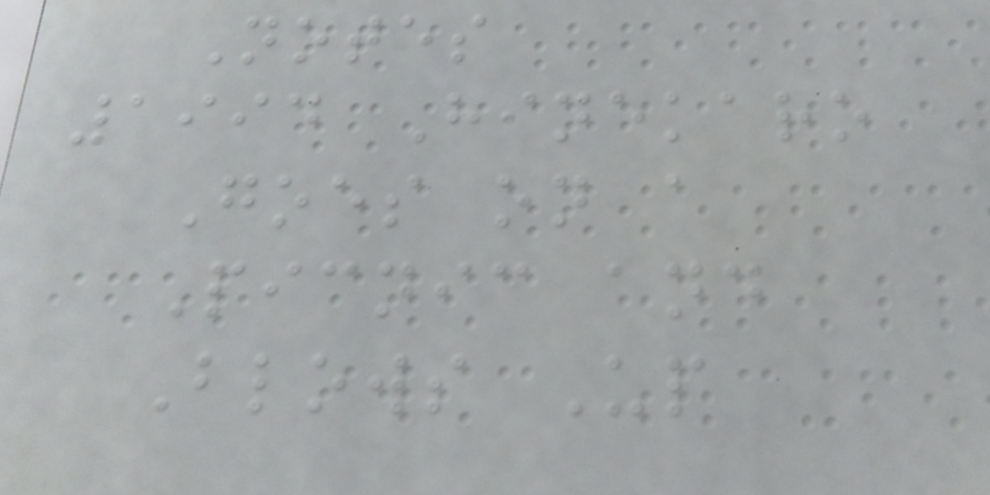Notes
1994 Hinekaro
Goes on a
Picnic and
Blows Up
